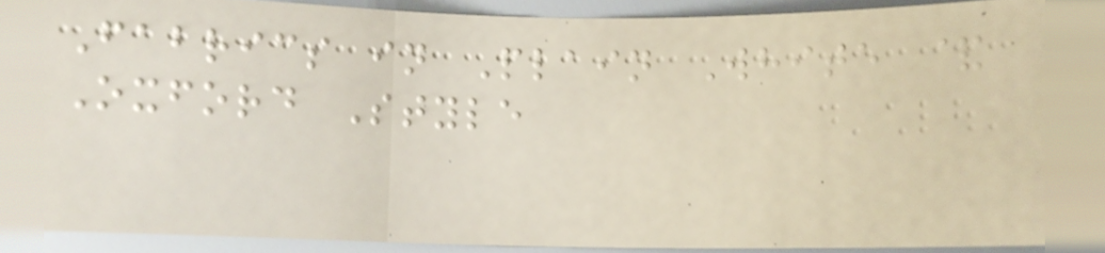Fabrics in Plain White &
Oxford Style
